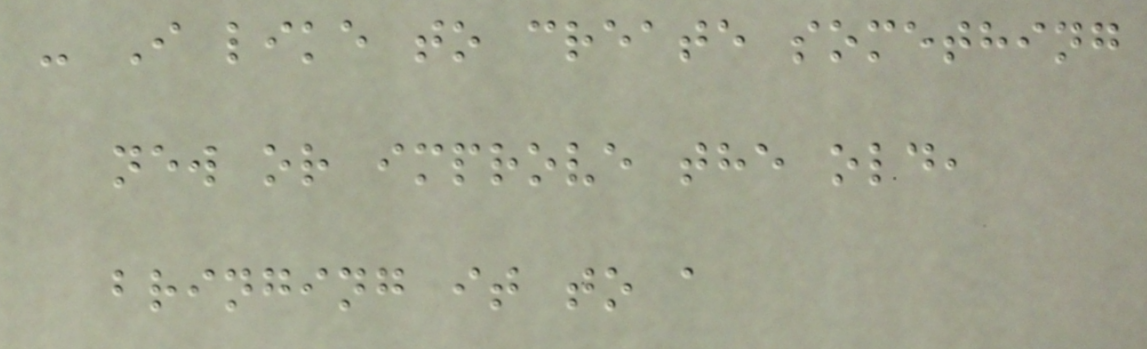- I like to create something
new or improve the old,
bringing it to a
